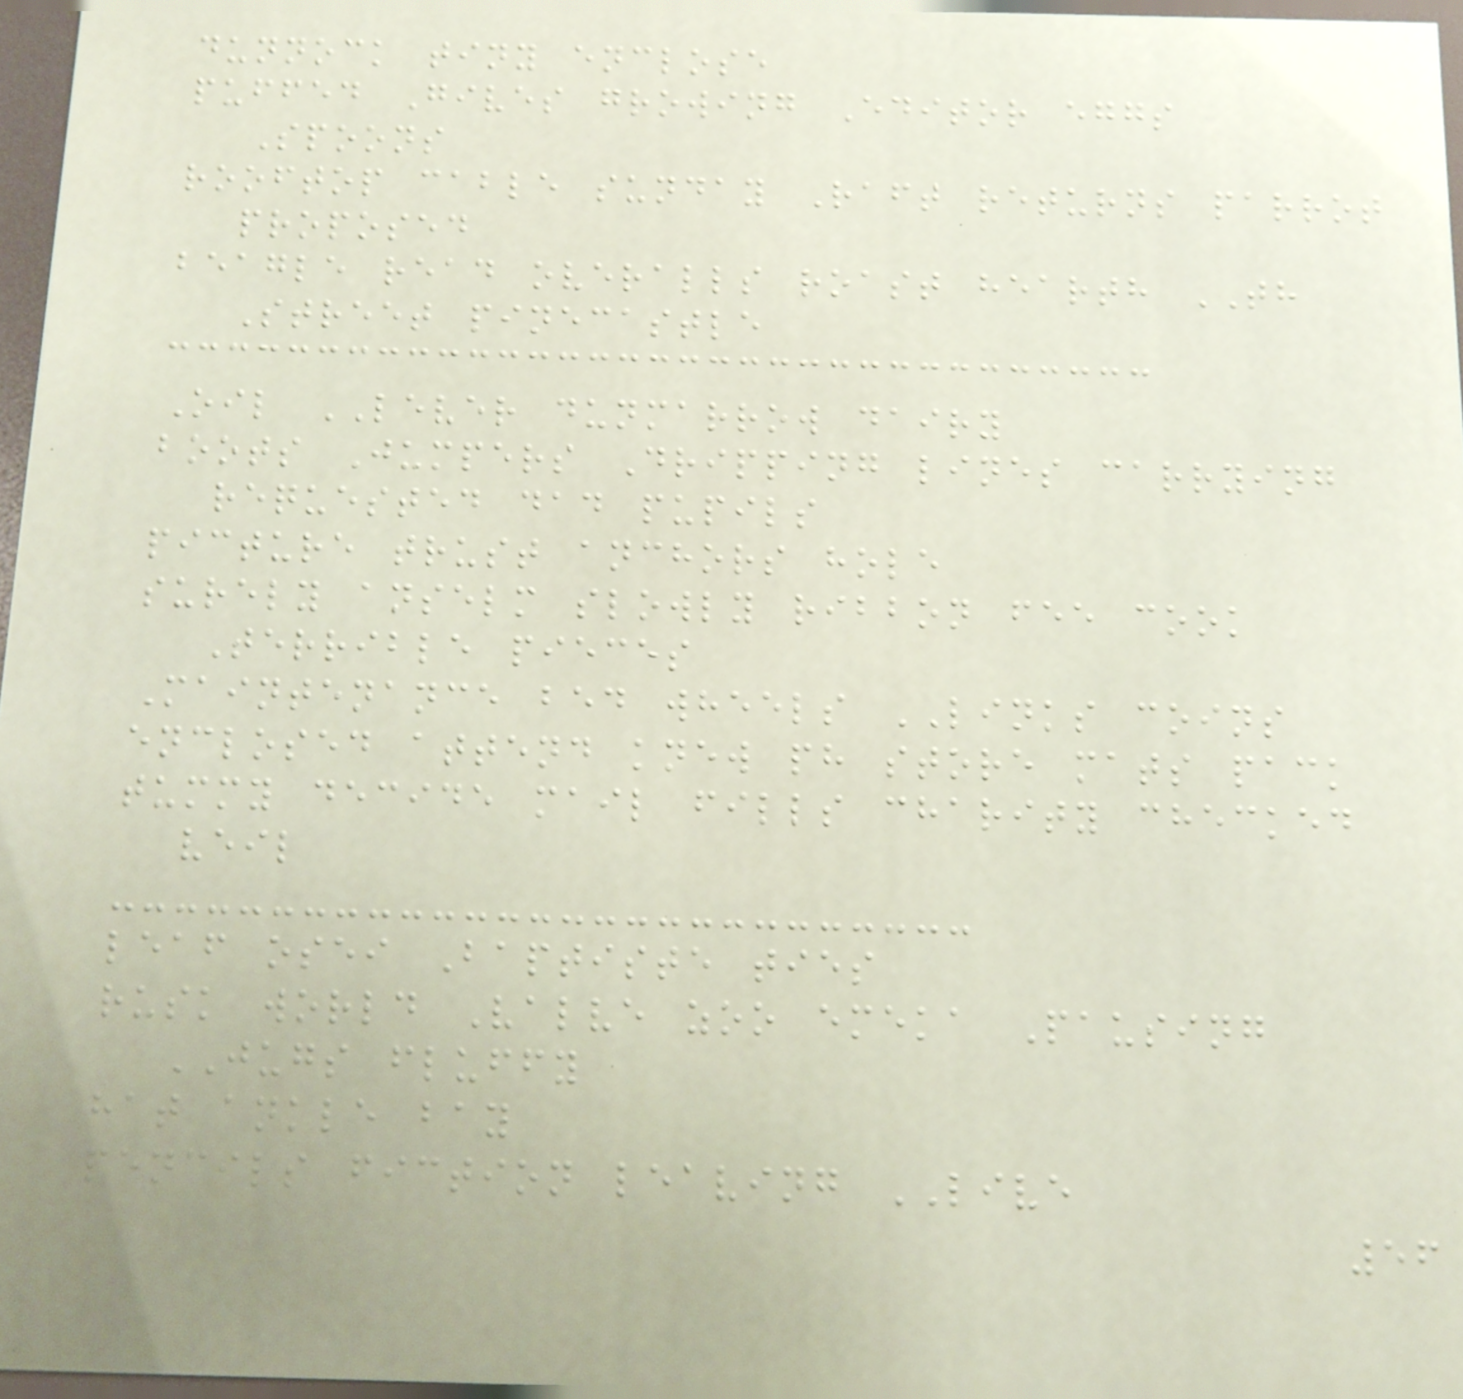dunnock tiny enclose
puffed Gives growing Editor eggs
Spoons
rooftop cable sunday Raft returns parrot
proposed
beagle read overalls roast hearth TH
Street pinecastle
Oil LEVER dunmarrow dairy
boots Jumpers Dripping lines carrying
requested dad pupils
picture trust anchors hole
surely anselm slowly ribbon fee cook
Terrible pieces
Maintenance bed wheels LINKS coins
enclosed attend knew ph store mats pack
tummy decide mail fills charity checked
veil
leaf osei Baptiste ties
rusk world Valve zoo emeka Pausing
JUGS fluffy
hat ankle bay
pencils fiction leaving LIVE
56
